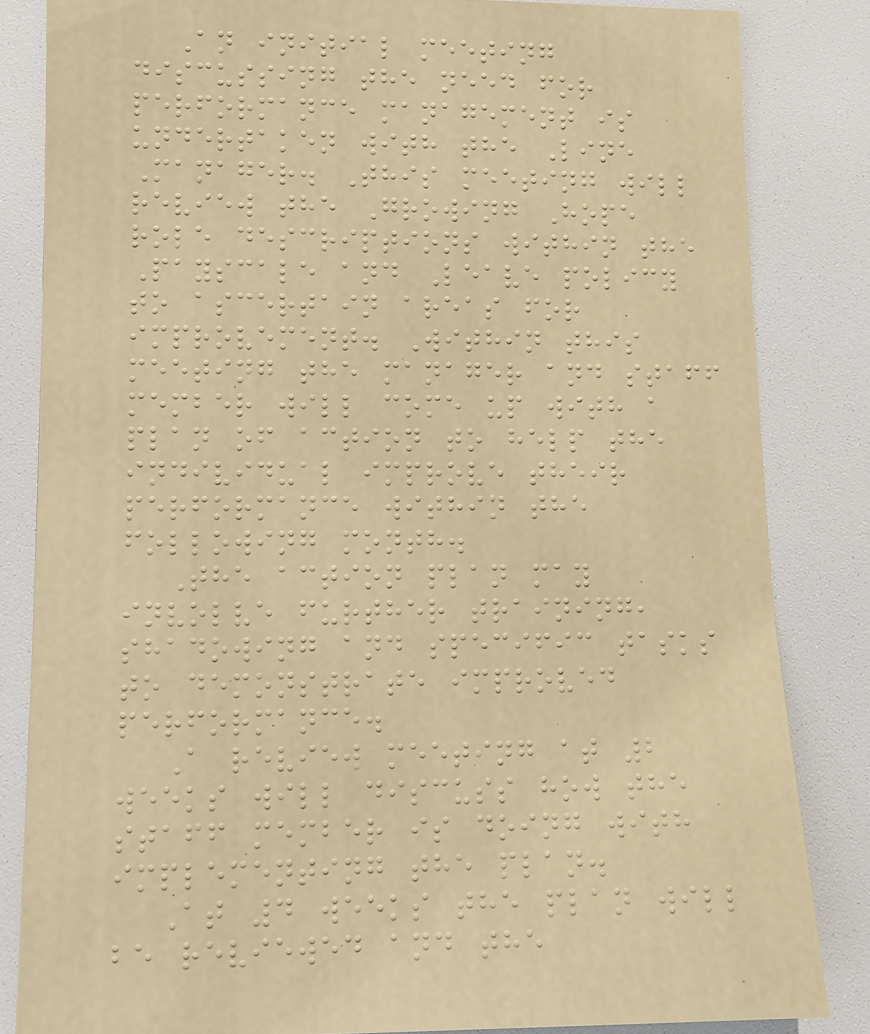An initial meeting
discussing the need for
performance management is
undertaken with the Line
Manager. This meeting will
review the Growing Hope
role descriptions within the
Payscale and Leave policy
to ascertain areas for
improvement. Within this
meeting the manager and staff
member will come up with a
plan of action to help the
individual improve their
performance within the
following month.
The action plan may
involve further training,
shadowing and specific tasks
to demonstrate improved
performance.
A review meeting at 2
weeks will discuss how the
staff member is doing with
implementing the plan.
At 4 weeks the plan will
be reviewed and the
